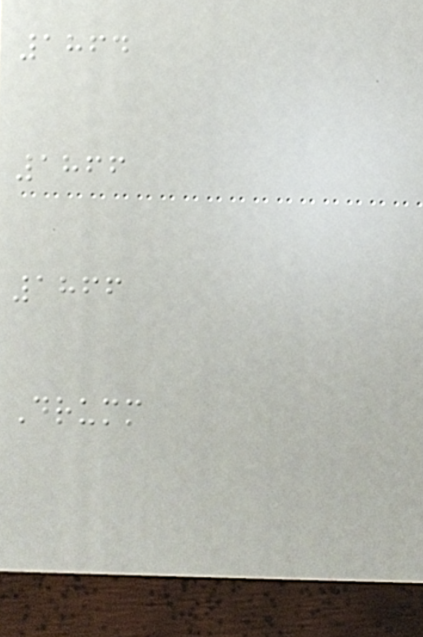1864
1866
1866
Drumm
